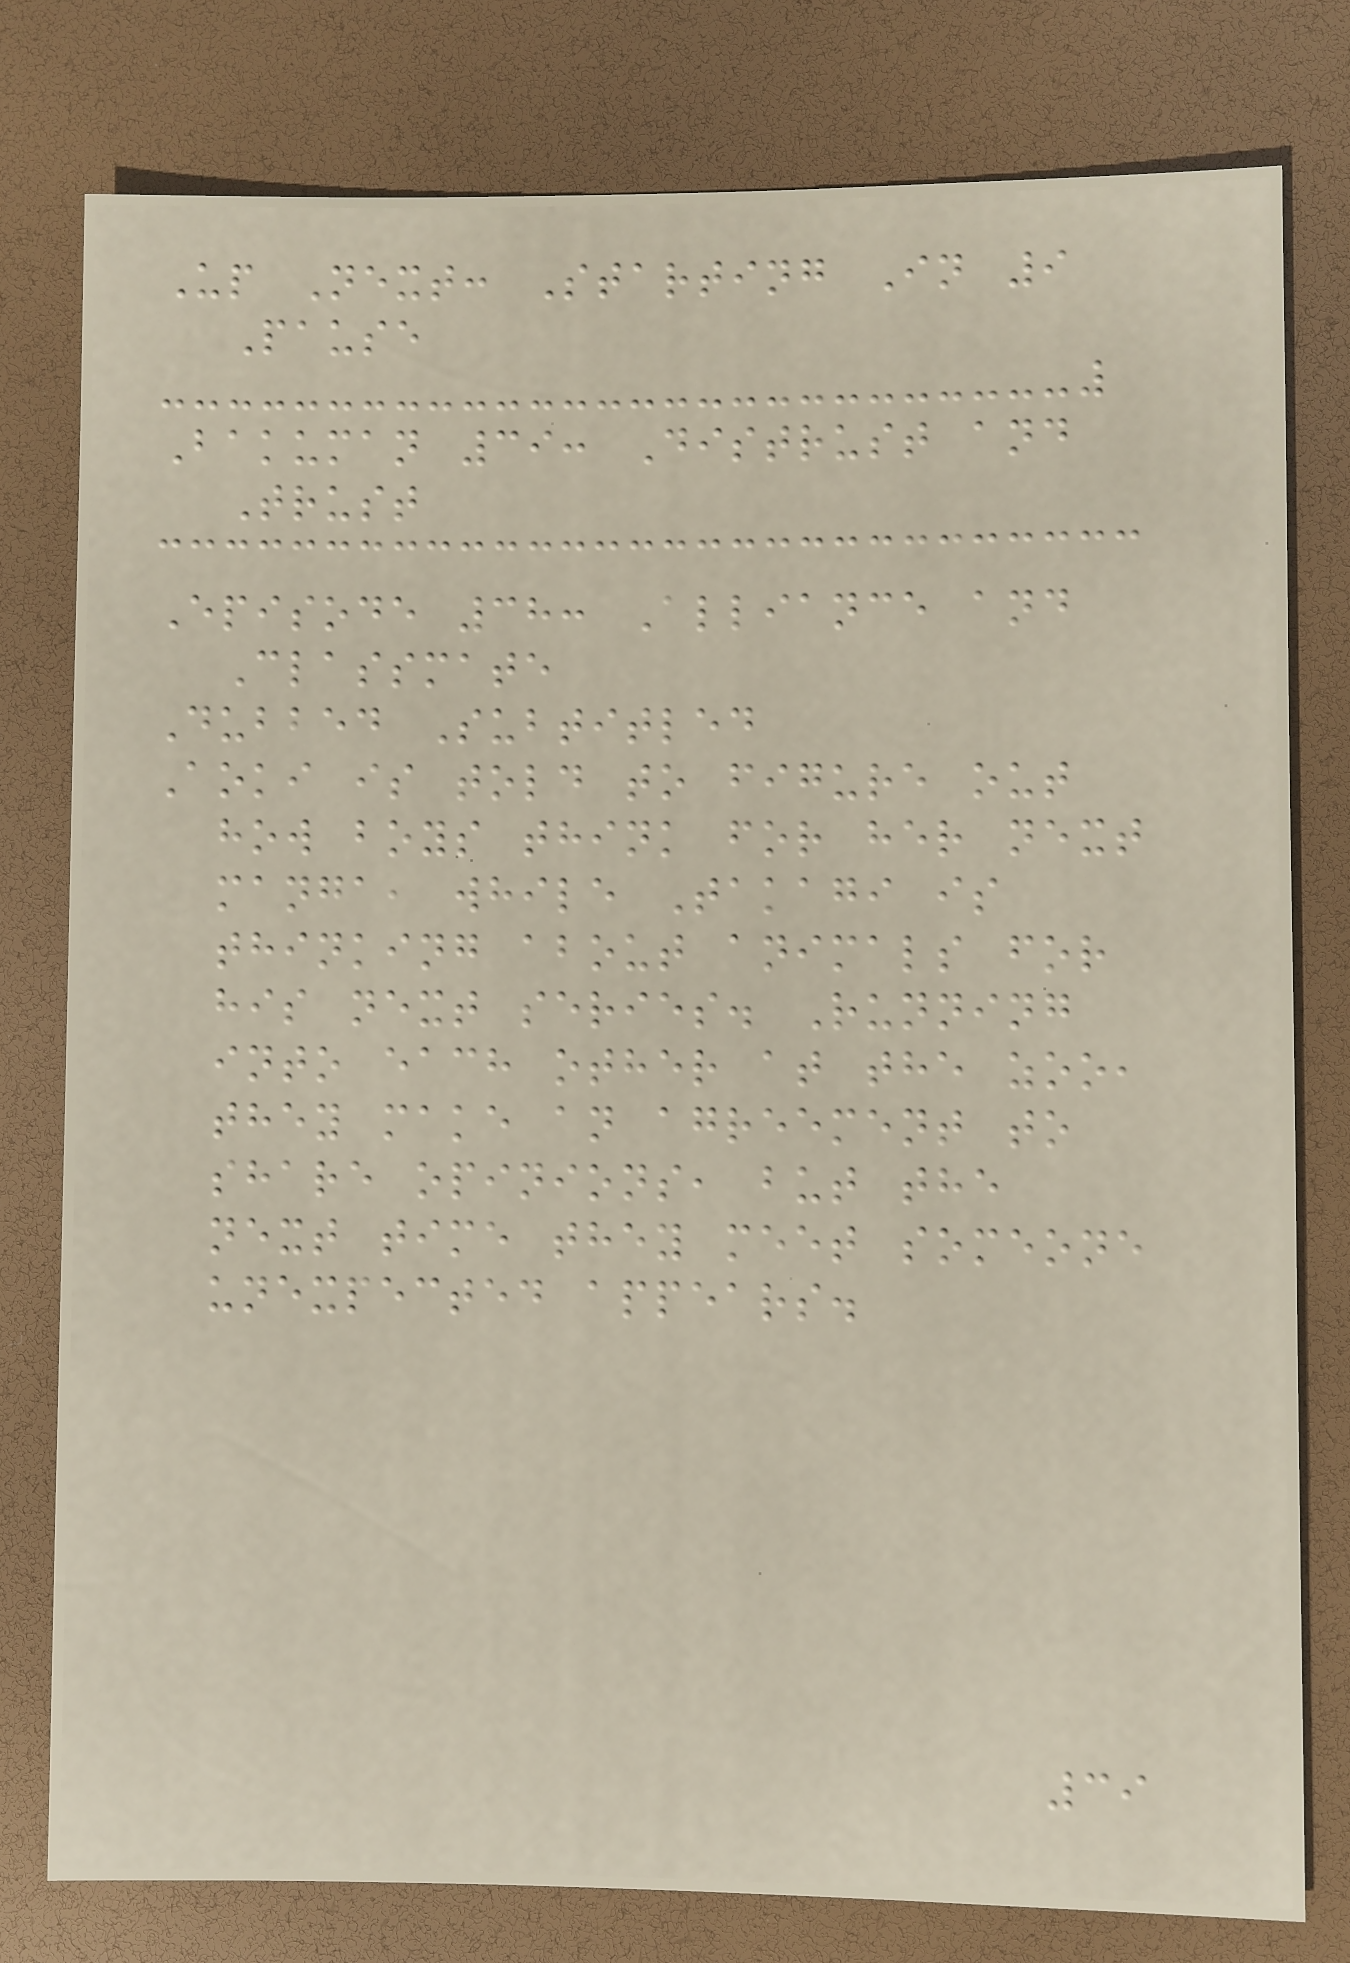Up Next: Starting In 9
Pause
Bakuman 39: Distrust and
Trust
Episode 38: Alliance and
Classmate
Dubbed Subtitled
Aoki is told to figure out
how boys think for her next
manga, while Takagi is
thinking about animals for
his next series. Running
into each other at the zoo,
they make an agreement to
share opinions, but the
next time they meet someone
unexpected appears.
39
